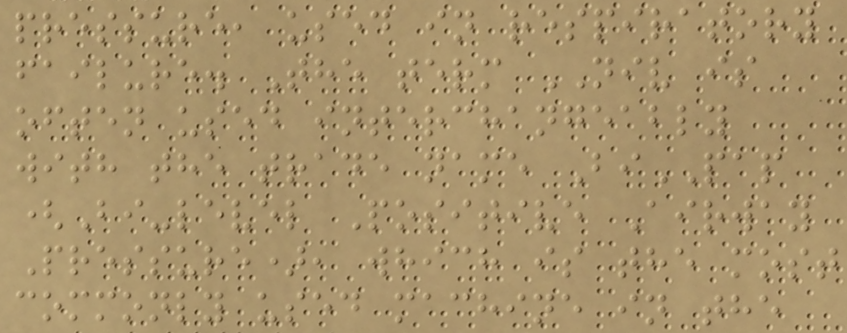pressure, used in respiratory
failure. The term NIV is
often used interchangeably
with the trade name BiPAP
(Bi-level Positive Airway
Pressure), which is the most
commonly used machine in the
